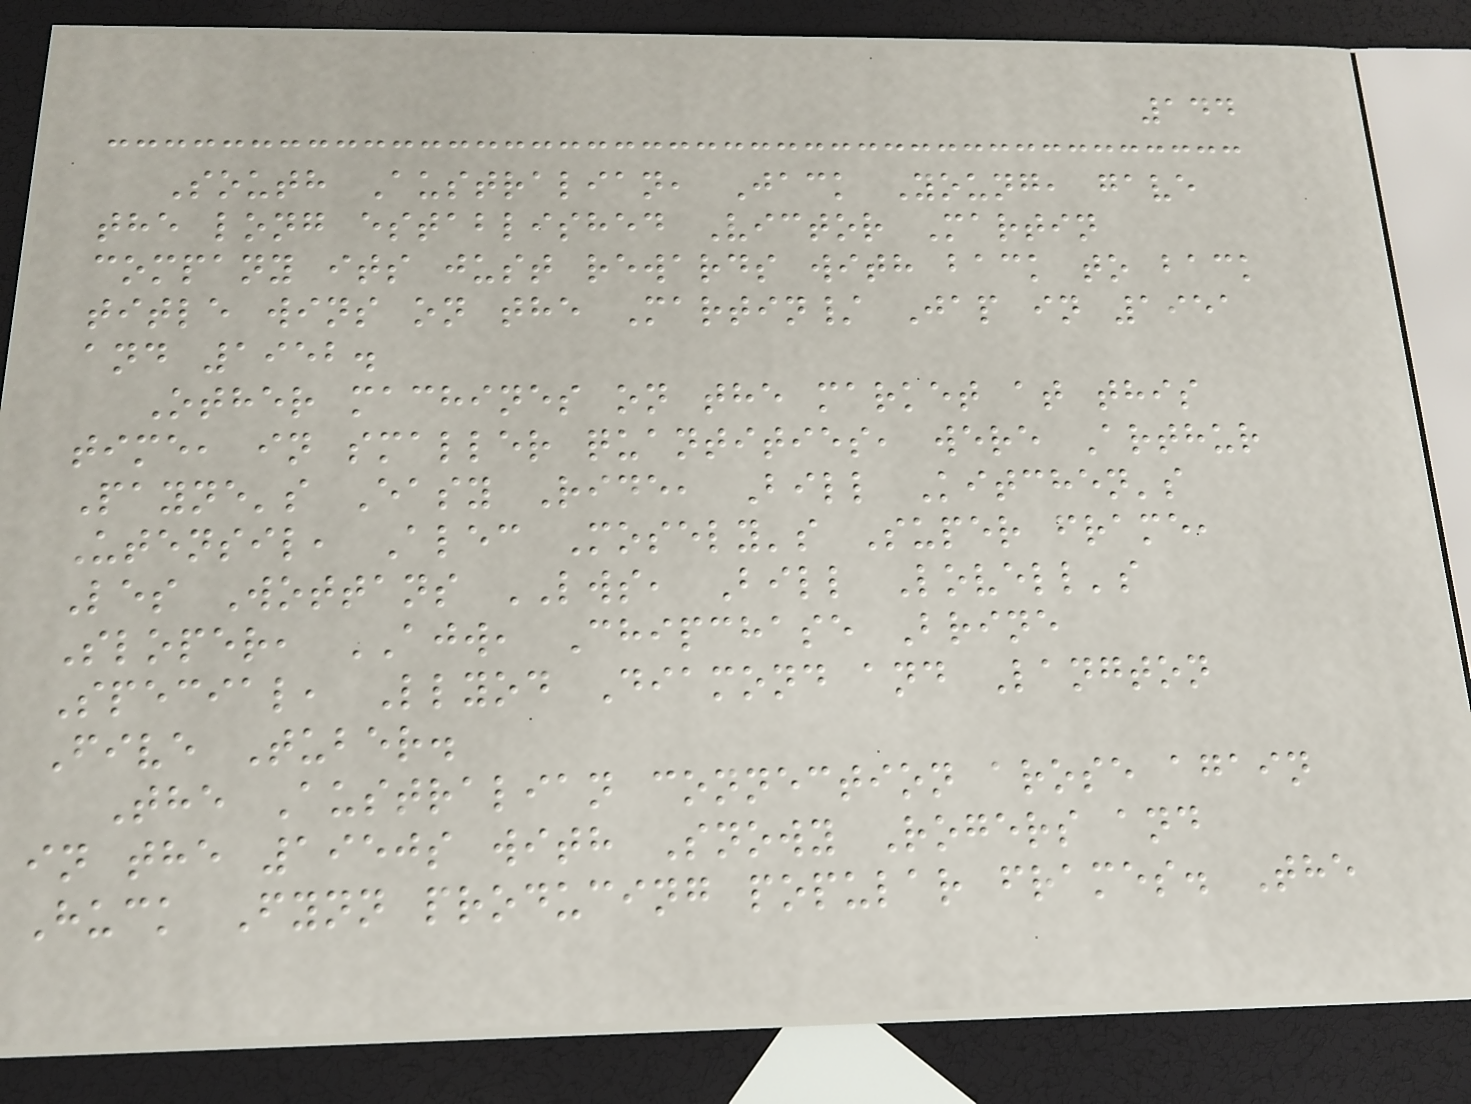144
South Australian, Jack Young, gave
the long established Victor Martin
company its just rewards with back to back
title wins on the Martin/ Jap in 1951
and 1952.
Other machines on the market at this
time, in smaller quantities, were Arthur
Payne's Easy Ride, Bill Kitchen's
Utensil, Alec Mosely's Super frame,
Les Wottans LWS, Bill Lovell's
Sloper, AJW, Chipchase Brine
Special, Llyod Diamond and Langton
Five Tuber.
The Australian connection arose again
in the 1950s with Snowy Rogers and
Huck Fynn producing popular frames. The
